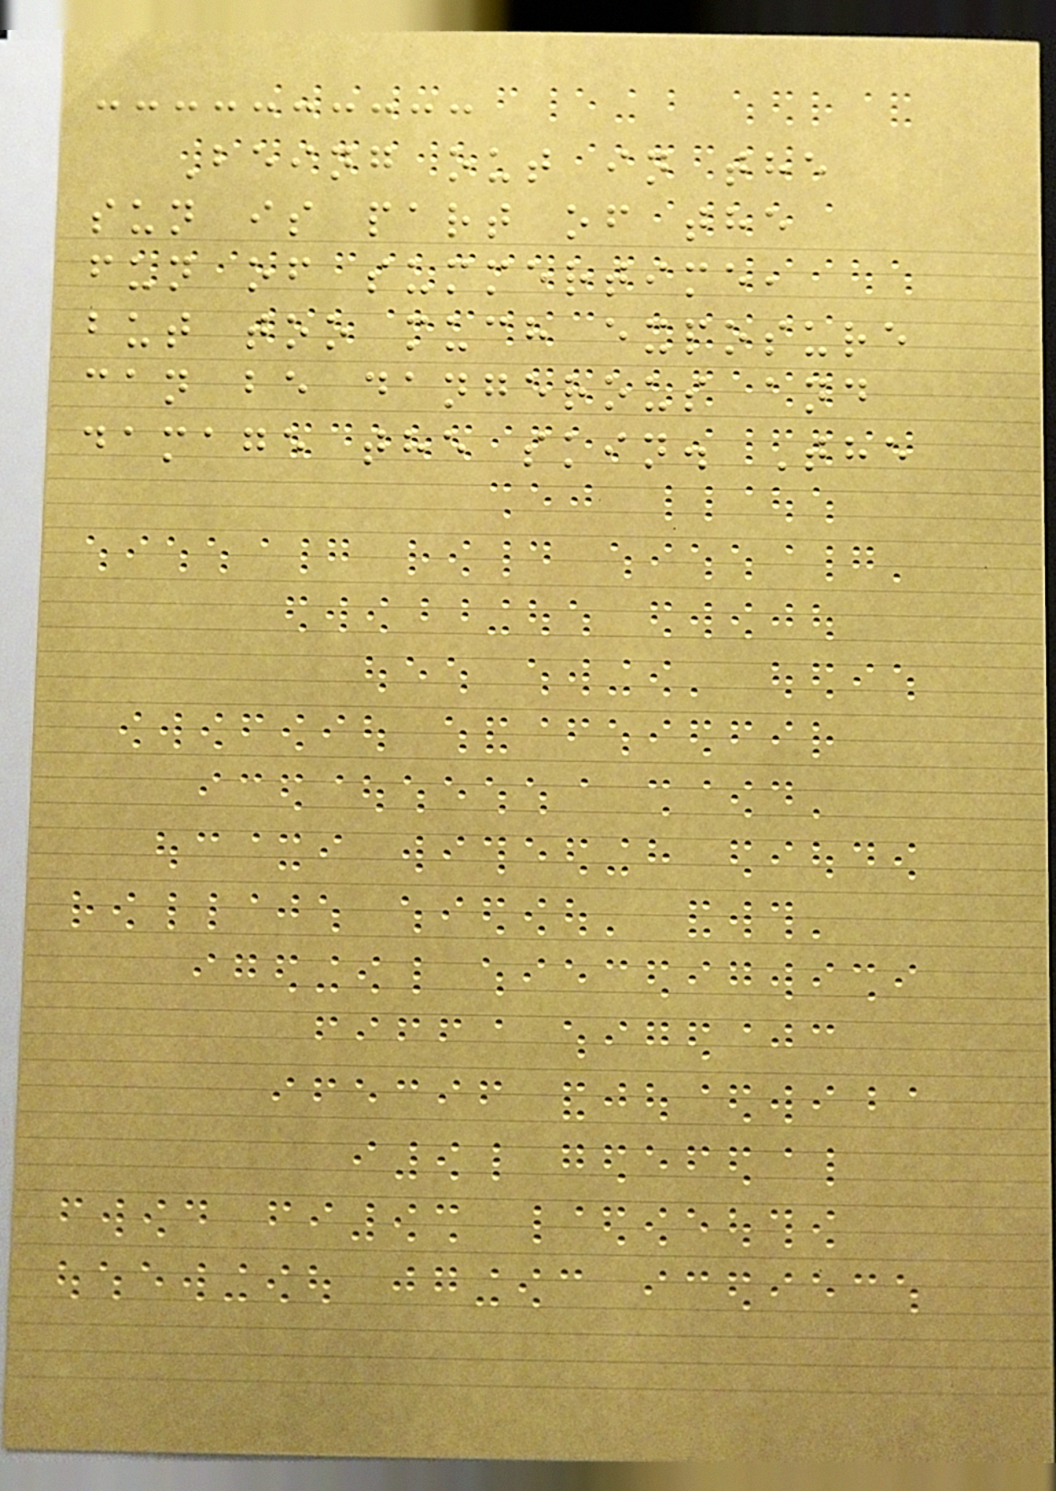Being out in the
sun is part of the
fun of summertime,
but too much exposure
can be dangerous and
damage the skin. The
